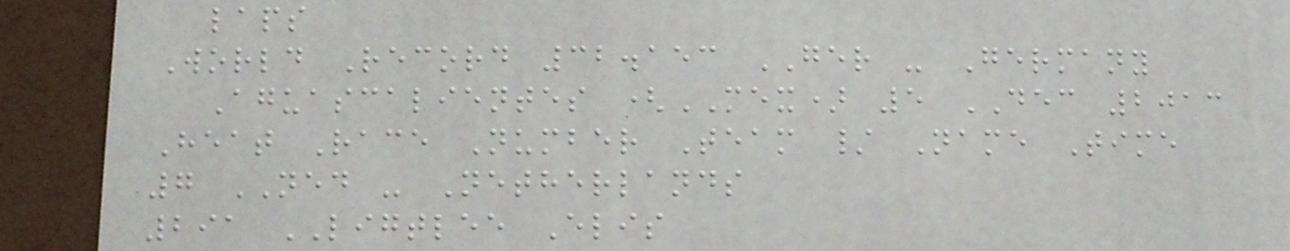laps
World Record 32.153 GER - Germany
Aguascalientes (MEX) 5 DEC 2013
Heat Race Number Team / Name Time
7 NED - Netherlands
291 LIGTLEE Elis
